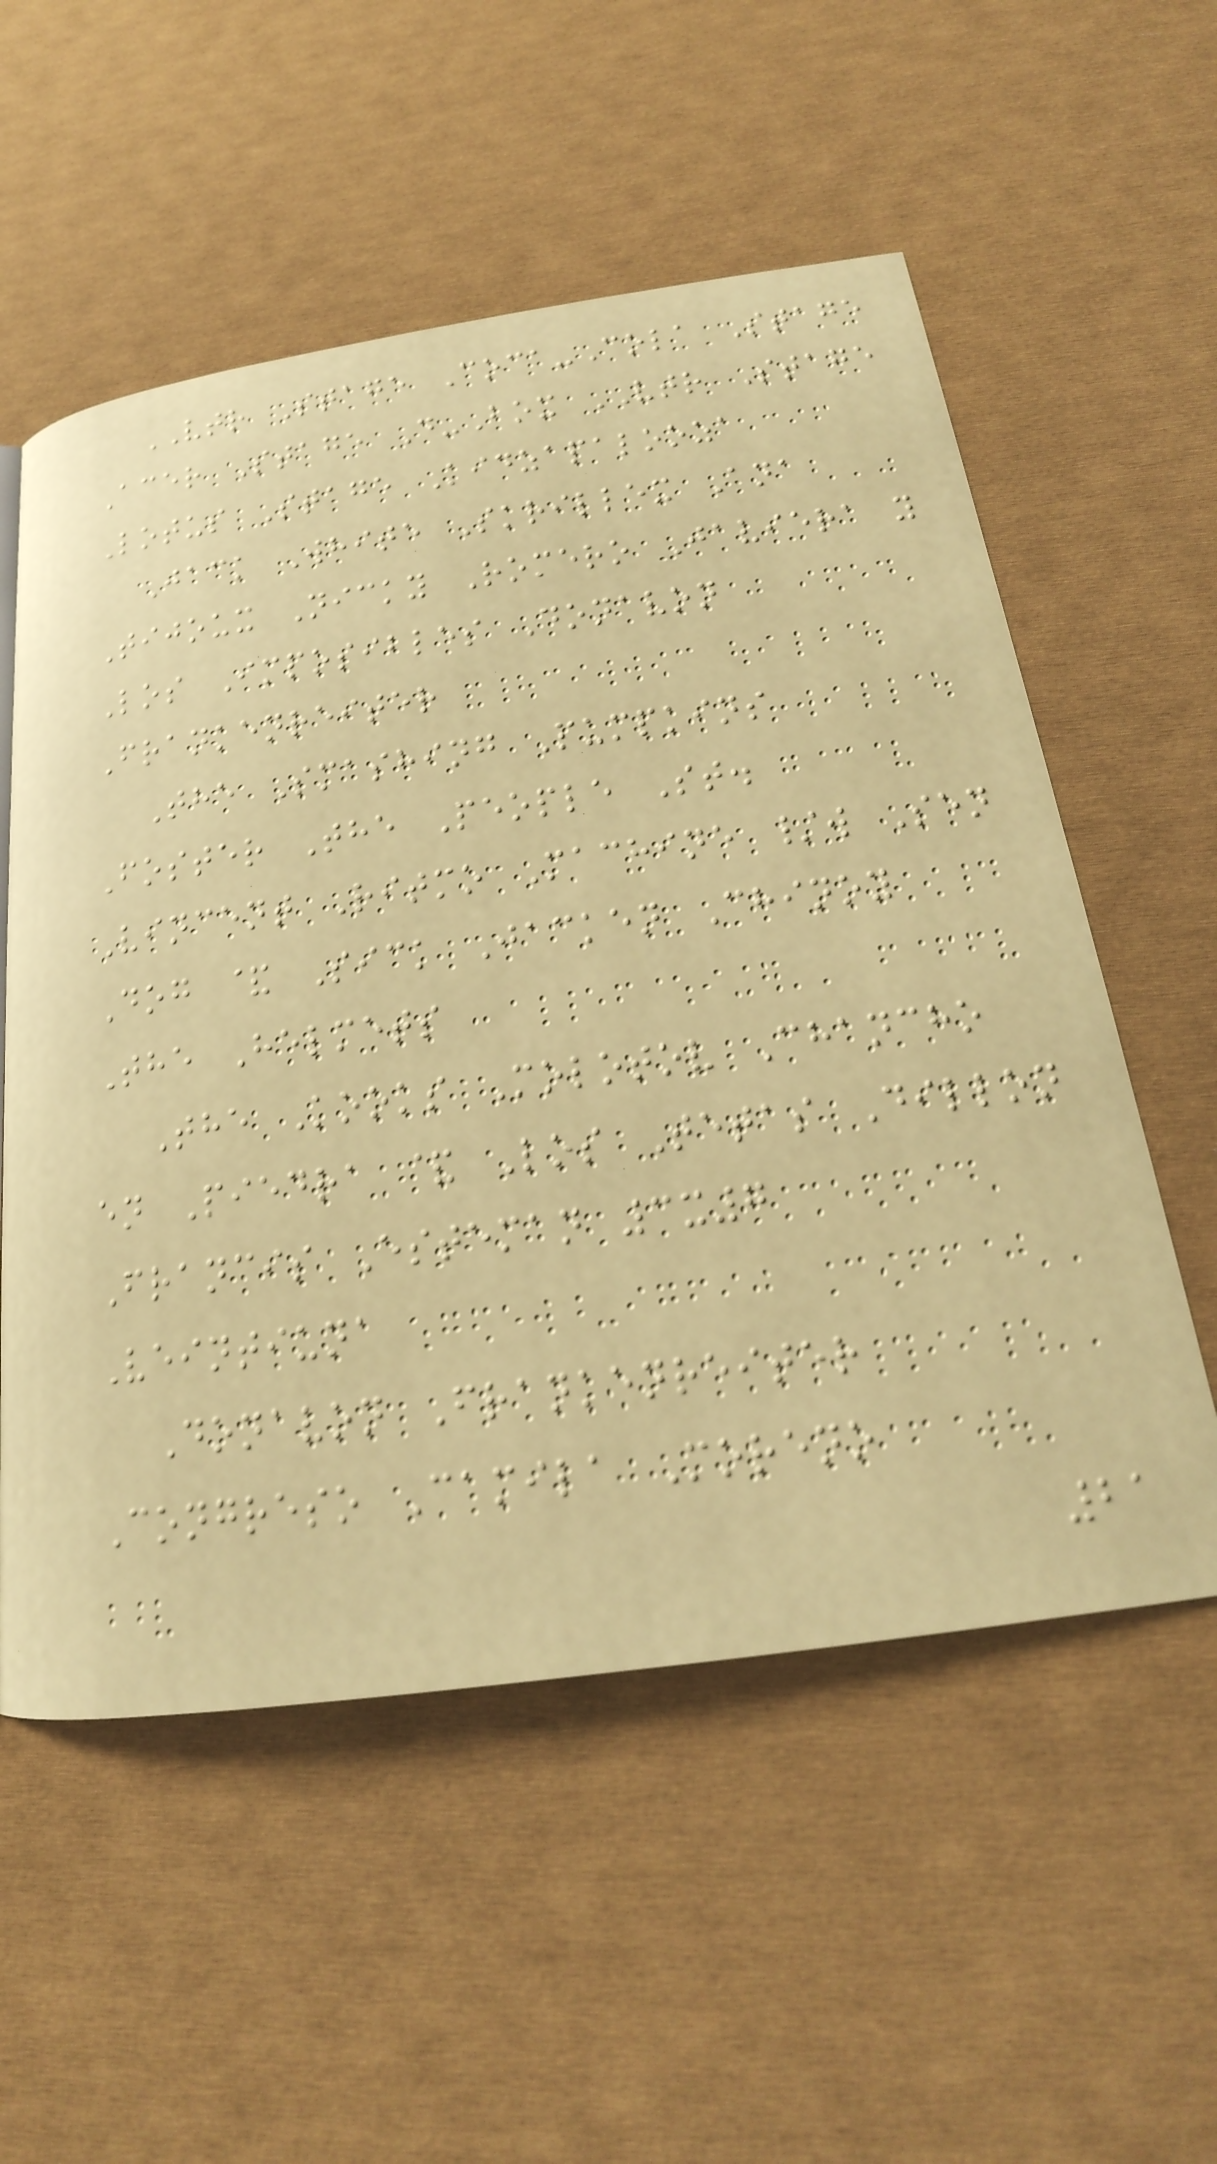VTR Stage Coca-Cola Stage
Acer Stage D-Box VTR Stage
Lotus Stage Kidzapalooza
Jack White Skrillex Ana
Tijoux Nicky Romero Javiera y
Los Imposibles Donavon
Frankenreiter
The Smashing Pumpkins
Foster The People St.
Vincent Ritmo Machine /w Sen
Dog & Sick Jacken Chinoy
The Helmets
The Kooks Molotov Chancho
en Piedra & Los Tetas Dillon
Francis Esteman 3x7
Veintiuna
Donavon Frankenreiter
Congreso Camila Moreno
21
